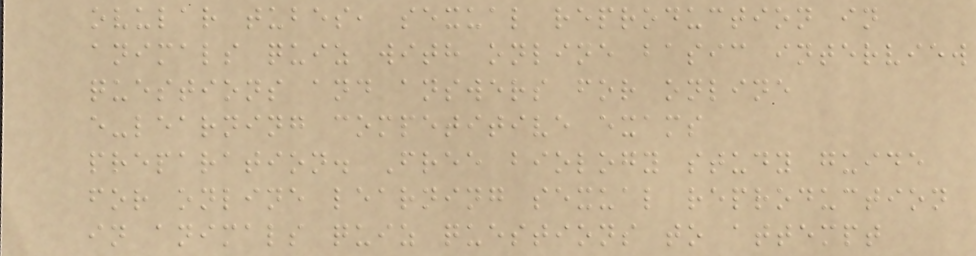ovular tubes, sexual reproduction in
animals quiz with online basic interview
questions and answers for online
e-learning competitive exams
preparation. Free biology study guide
for online learning sexual reproduction
in animals quiz questions to attempt
